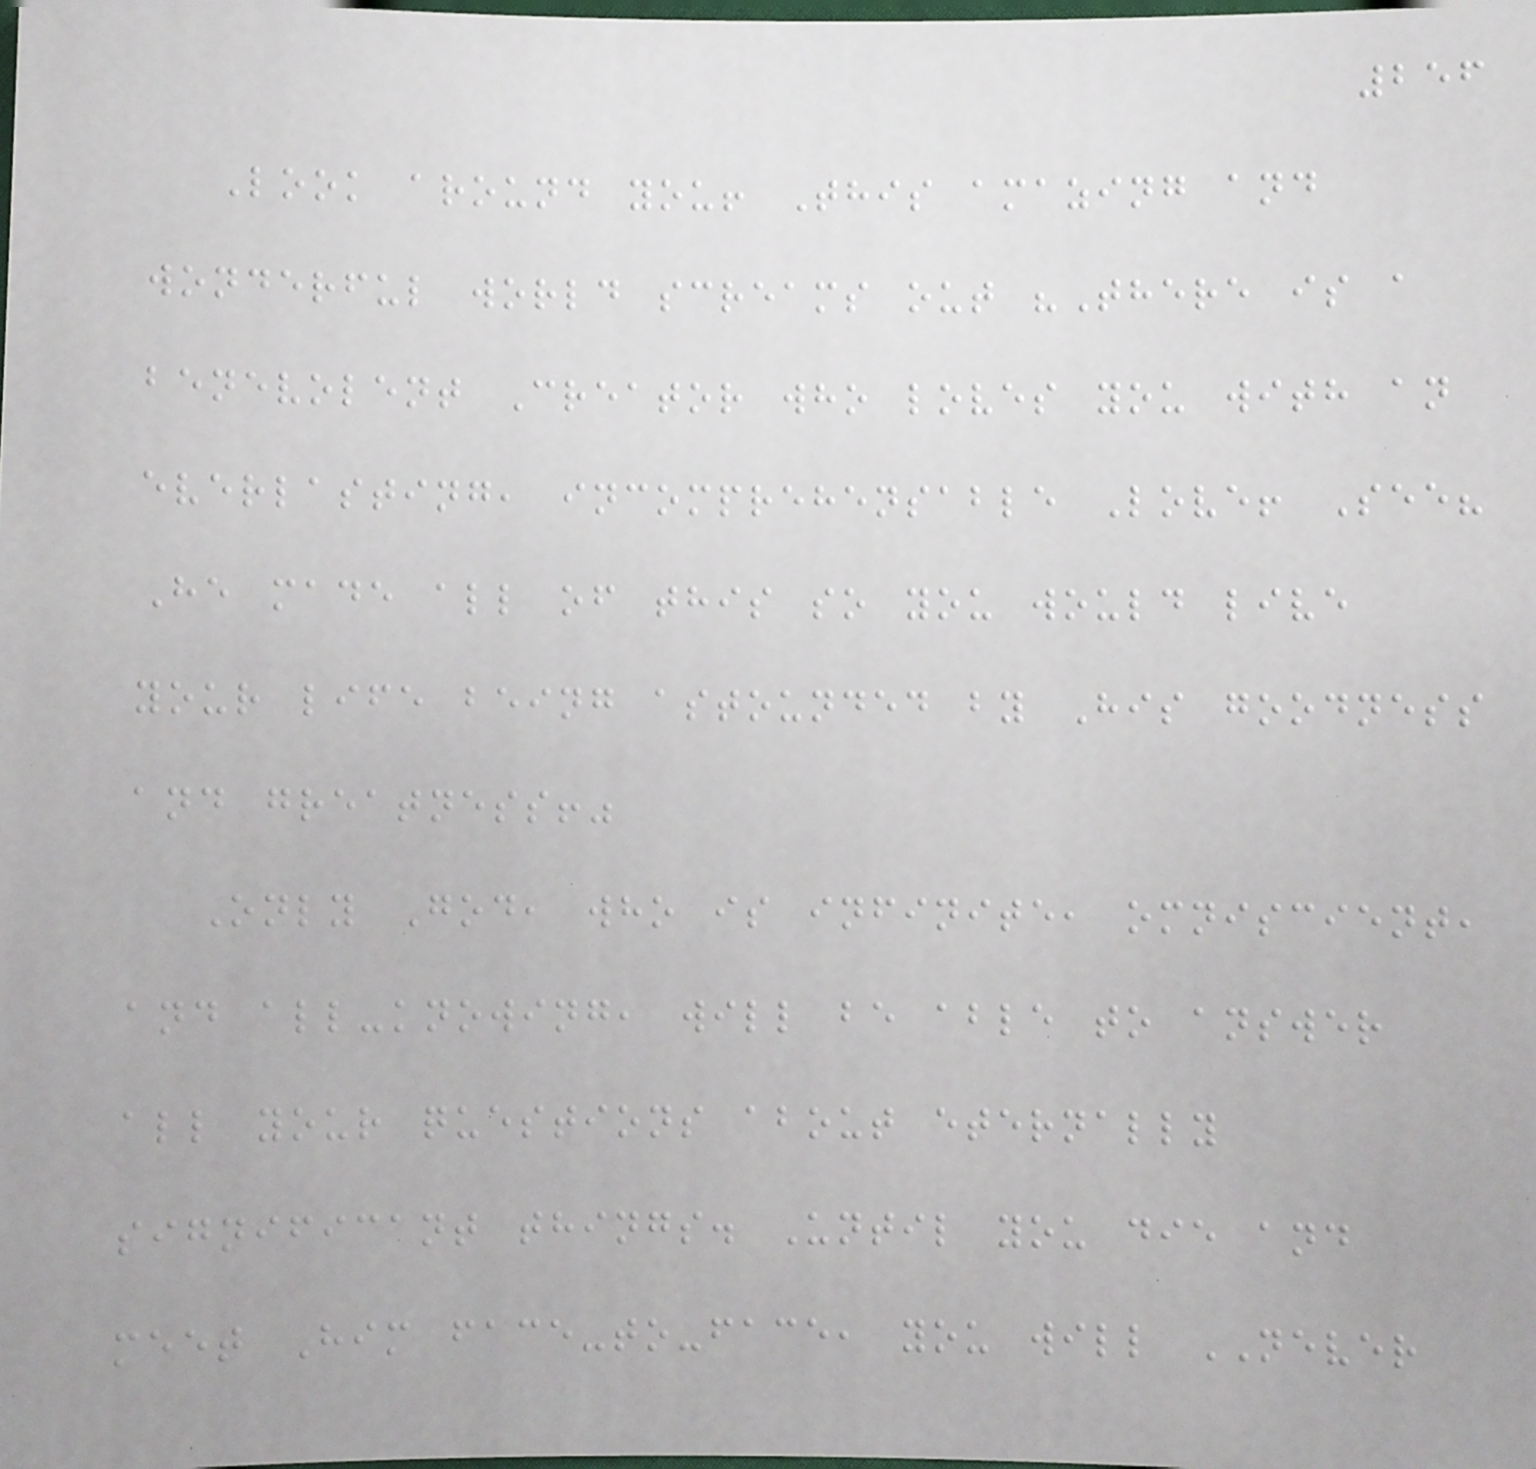256
Look around you! This amazing and
wonderful world screams out "There is a
benevolent Creator who loves you with an
everlasting, incomprehensable Love! See?
He made all of this so you would live
your life being astounded by His goodness
and greatness!"
Only God, who is infinite, omniscient,
and all-knowing, will be able to answer
all your questions about eternally
significant things. Until you die and
meet Him face-to-face, you will NEVER
